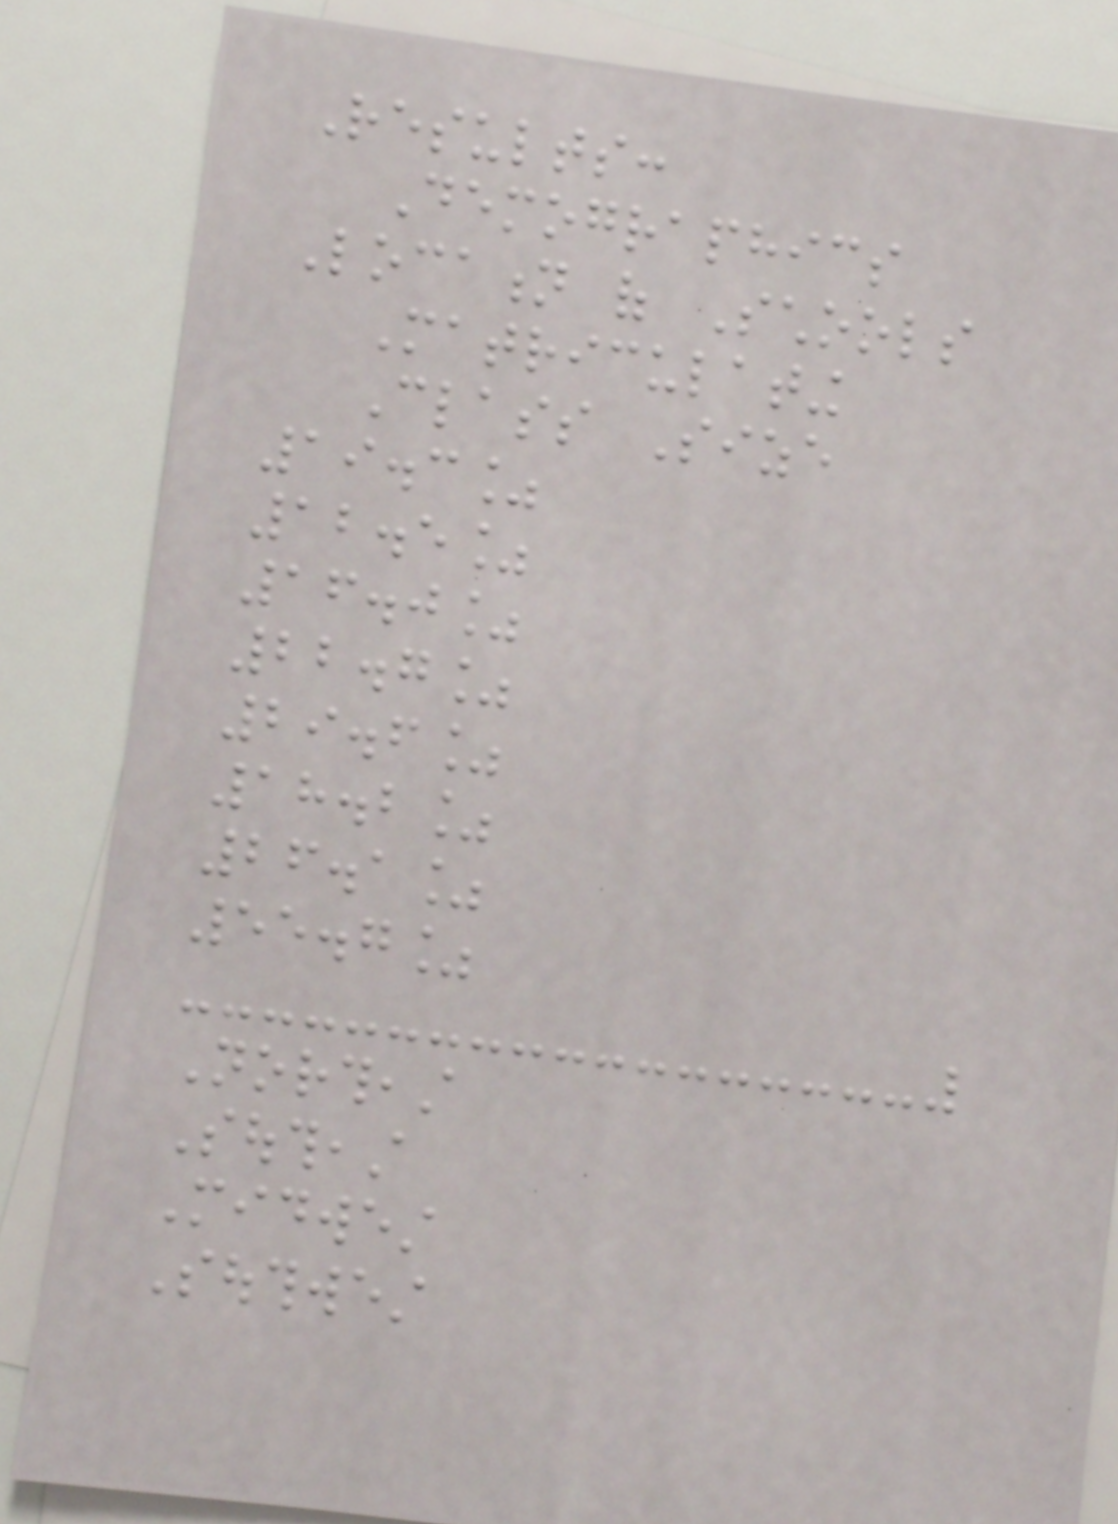Results:
Demographics
Location of Schools
Matriculating
Class Size
19.3%
12.5%
16.0%
22.7%
29.6%
18.2%
26.1%
55.7%
Northeast
Southeast
Midwest
Southwest
